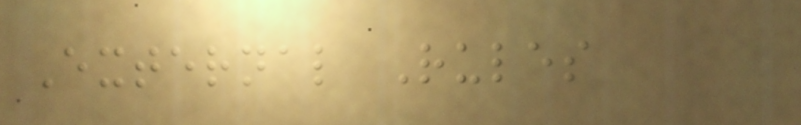External Rules
